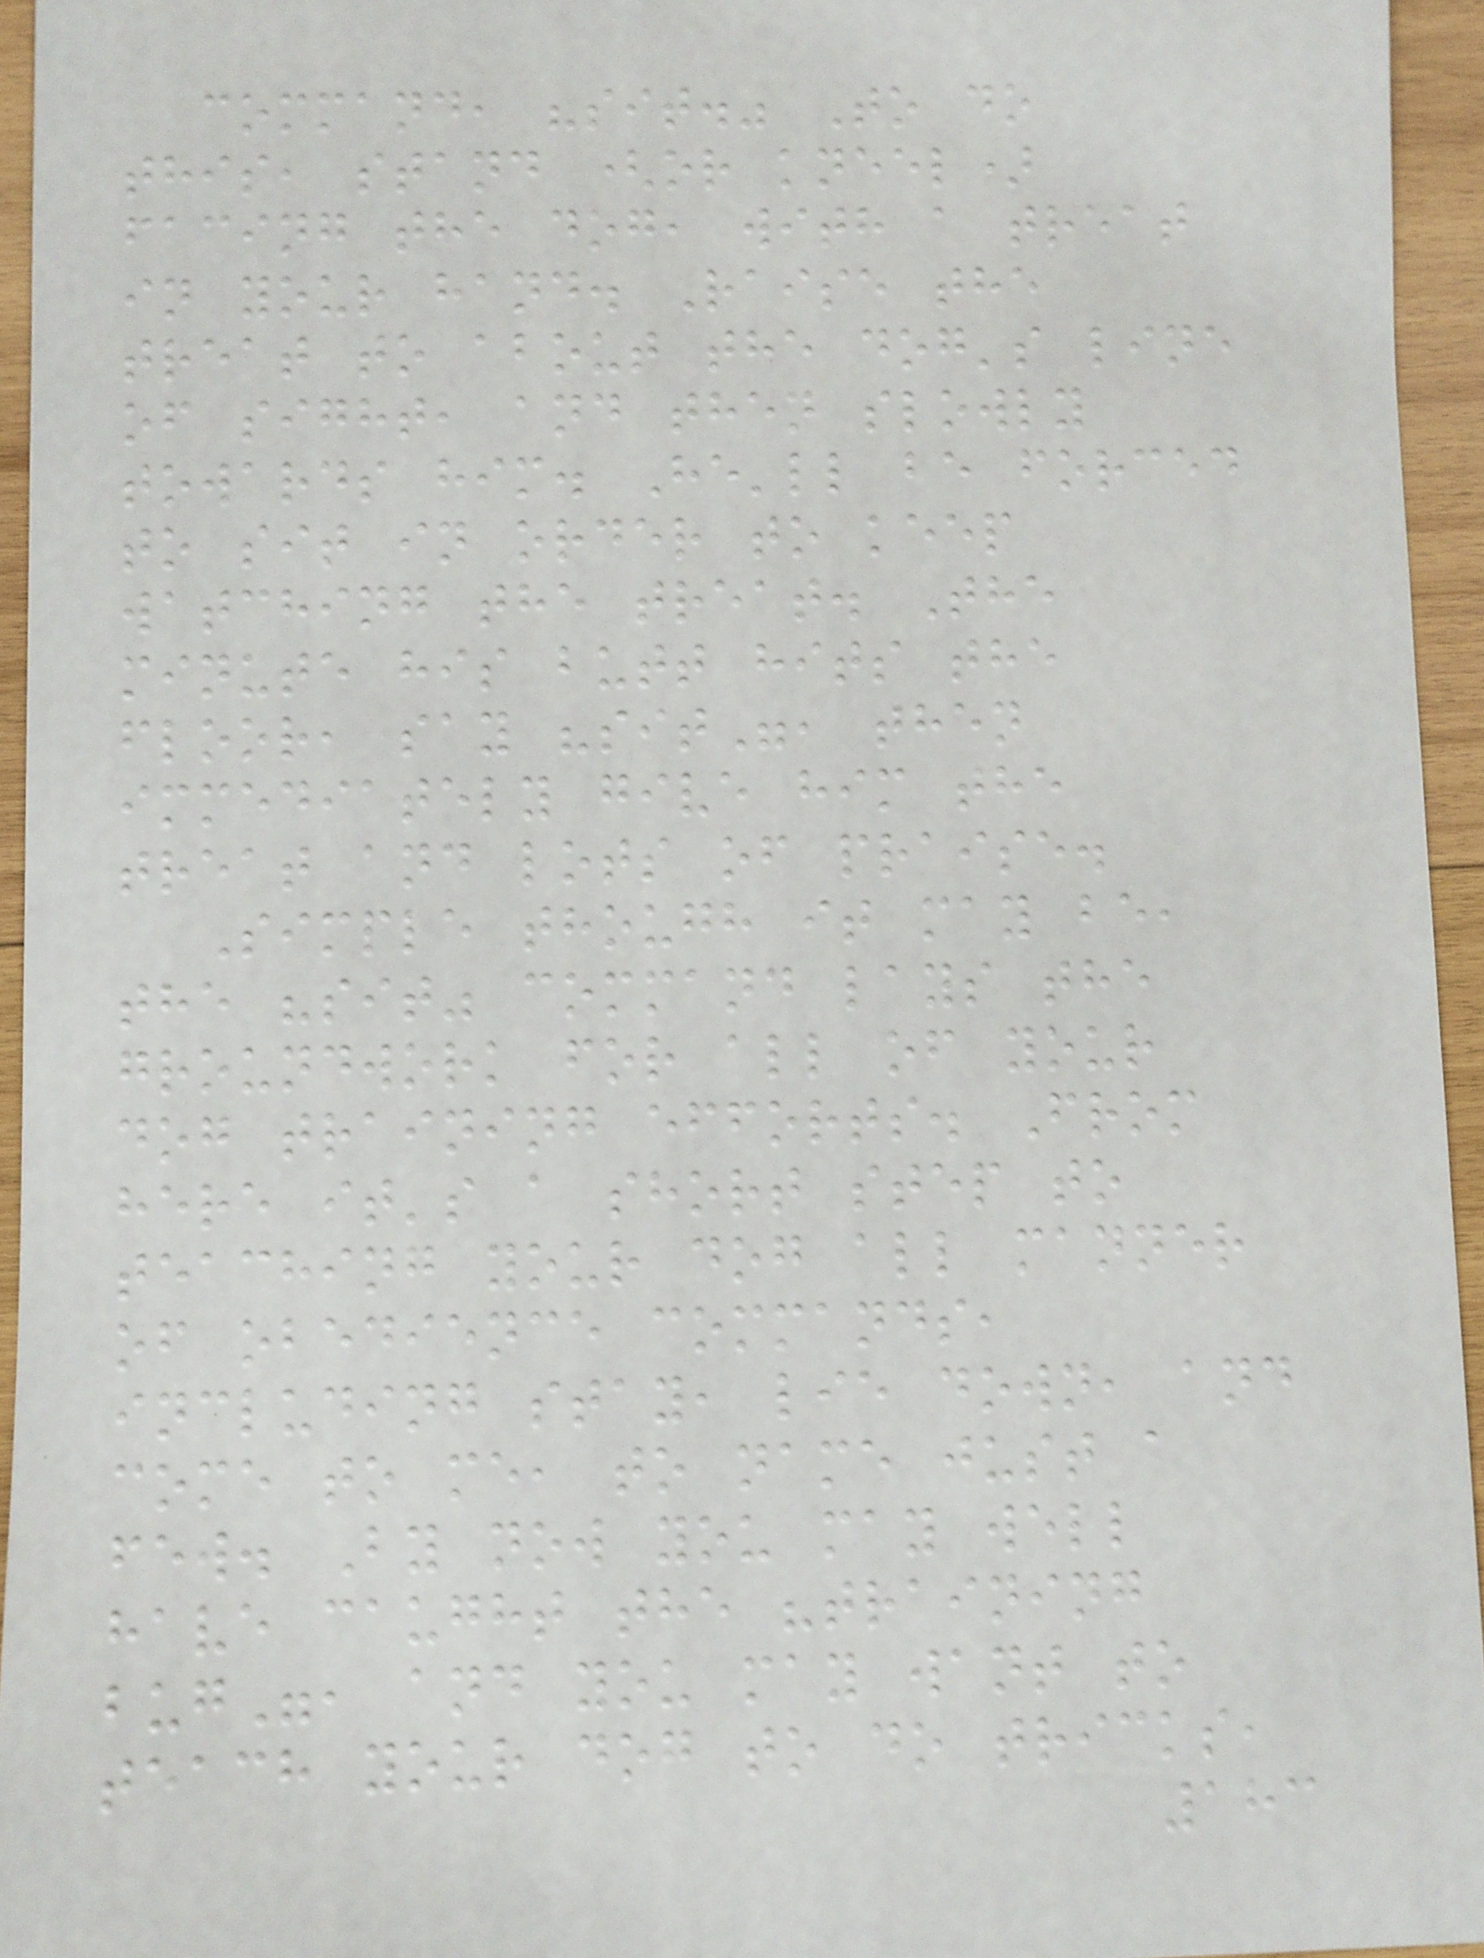command, "sit." To do
this, stand (or kneel)
facing the dog, with a treat
in your hand. Raise the
treat to about the dog's line
of sight, and then slowly
towards him. He'll be forced
to sit in order to keep
watching the treat. The
minute his butt hits the
floor, say "sit", then
immediately give him the
treat and lots of praise.
Simple though it may be,
the "sit" command lays the
groundwork for all of your
dog training efforts. From
here it's a short step to
teaching your dog all manner
of obedience commands,
including stay, lie down, and
come to me, to name just a
few. By now you may well
have caught the "training
bug", and you may want to
teach your dog to do tricks,
183
